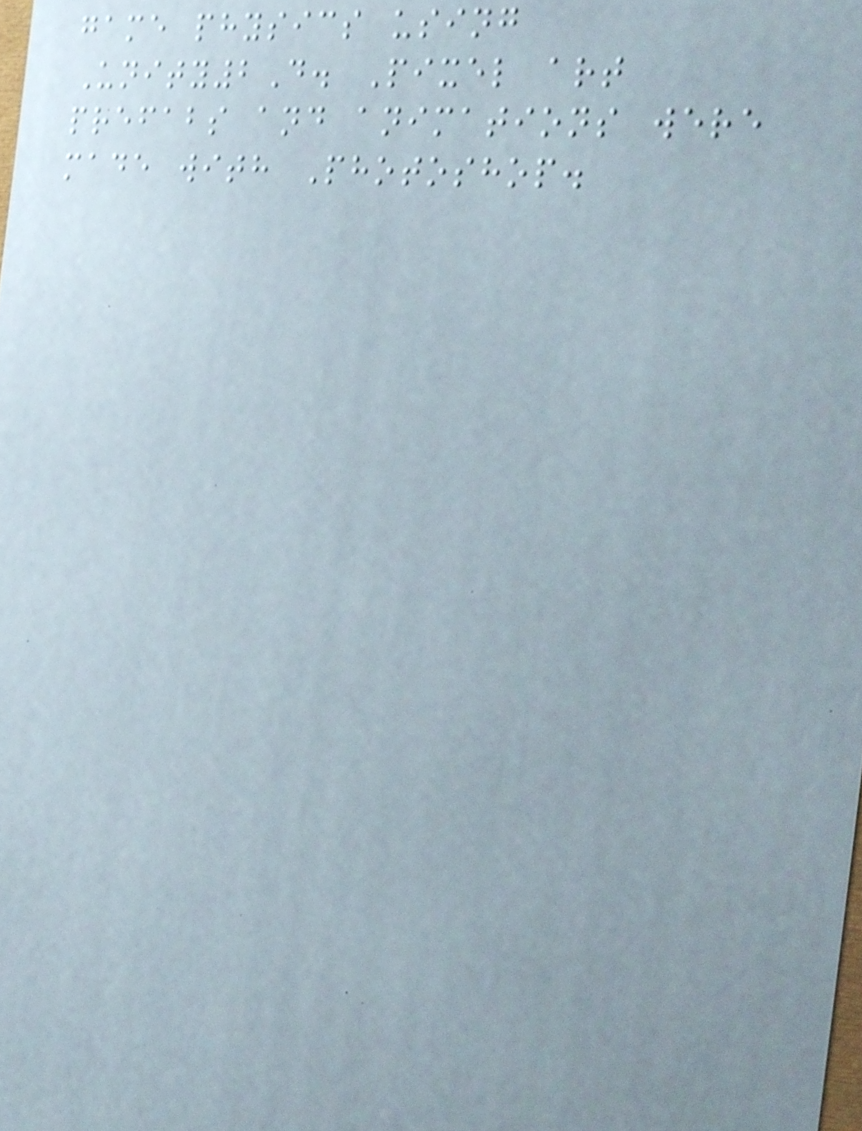game physics using
Unity2D. Pixel art
prefabs and animations were
made with Photoshop.
